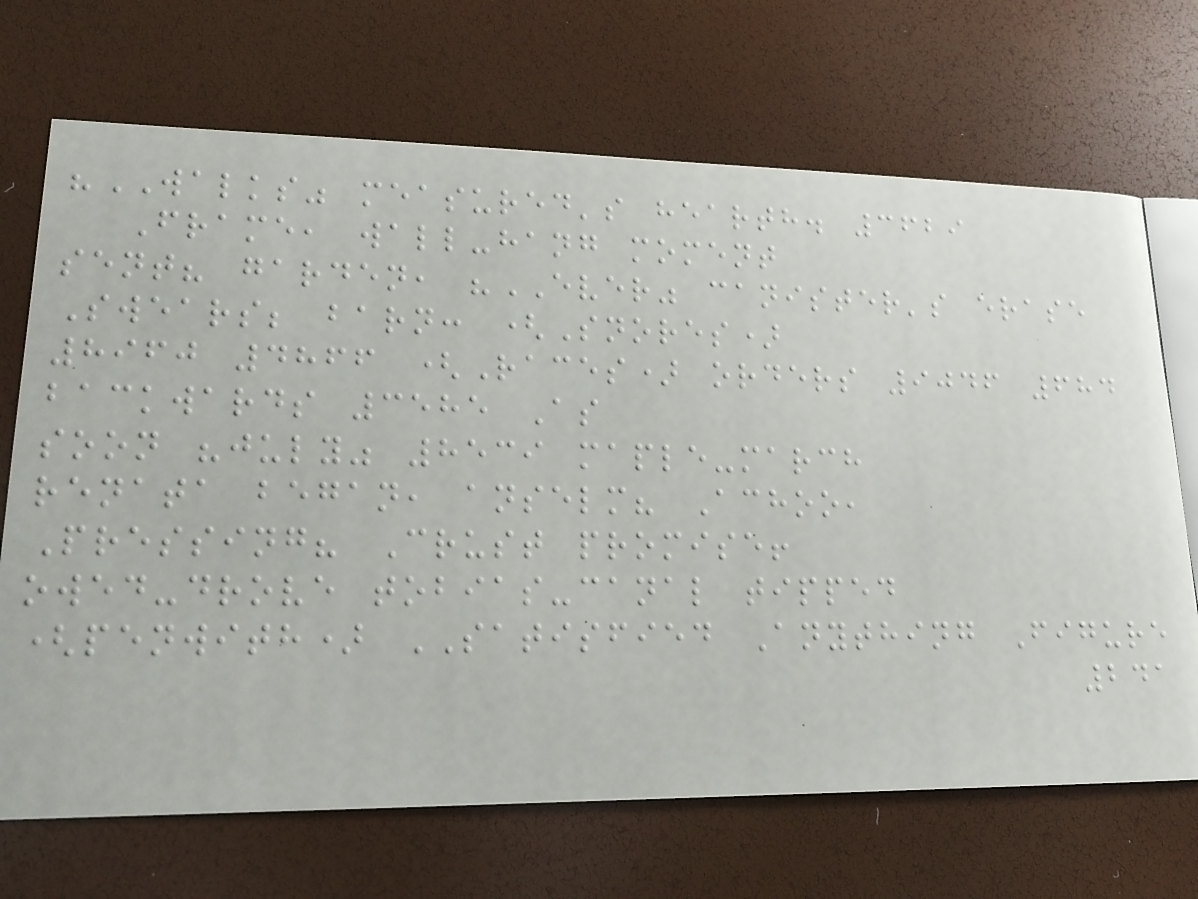"WALKS" measured's hearth. 3629
Frame, wall-hang moment
sent? garden, "EVER" canister's erase
Swears; barn: (Snores)
8960 4866 (Races) orders 9046 684
backwards 3585 As
soon "july" 8539 maple-march
renata began, anselm? Achoo,
Pressing? Crust promise!
owed-drove tobias-canal tipped
(penwith) SATISFIED Anything Figure
241
